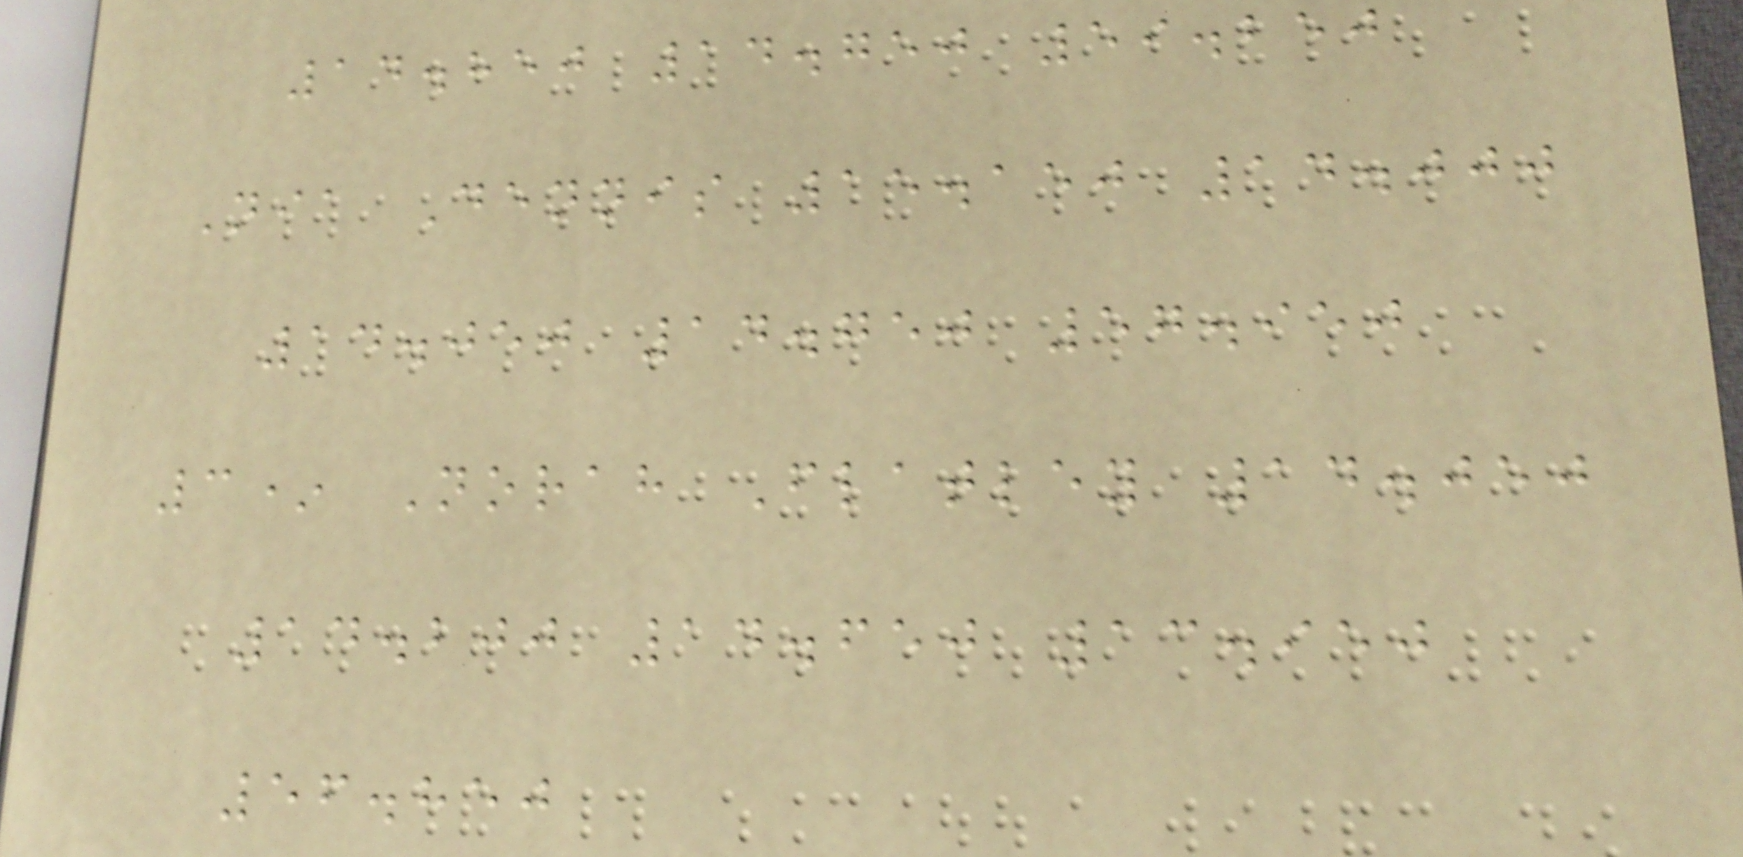14.850 14.750 59.250
Nia Dennis 15.150 14.000
14.050 14.750 57.950
3* Norah Flatley 14.050
14.200 14.650 13.950
56.850
